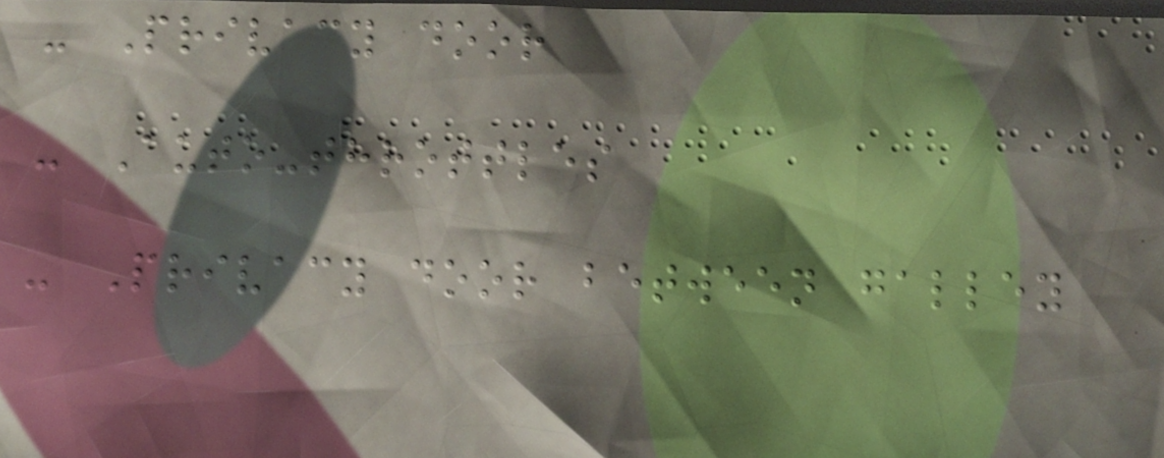- Privacy door
- Auto-throttles
- Privacy door between galley
